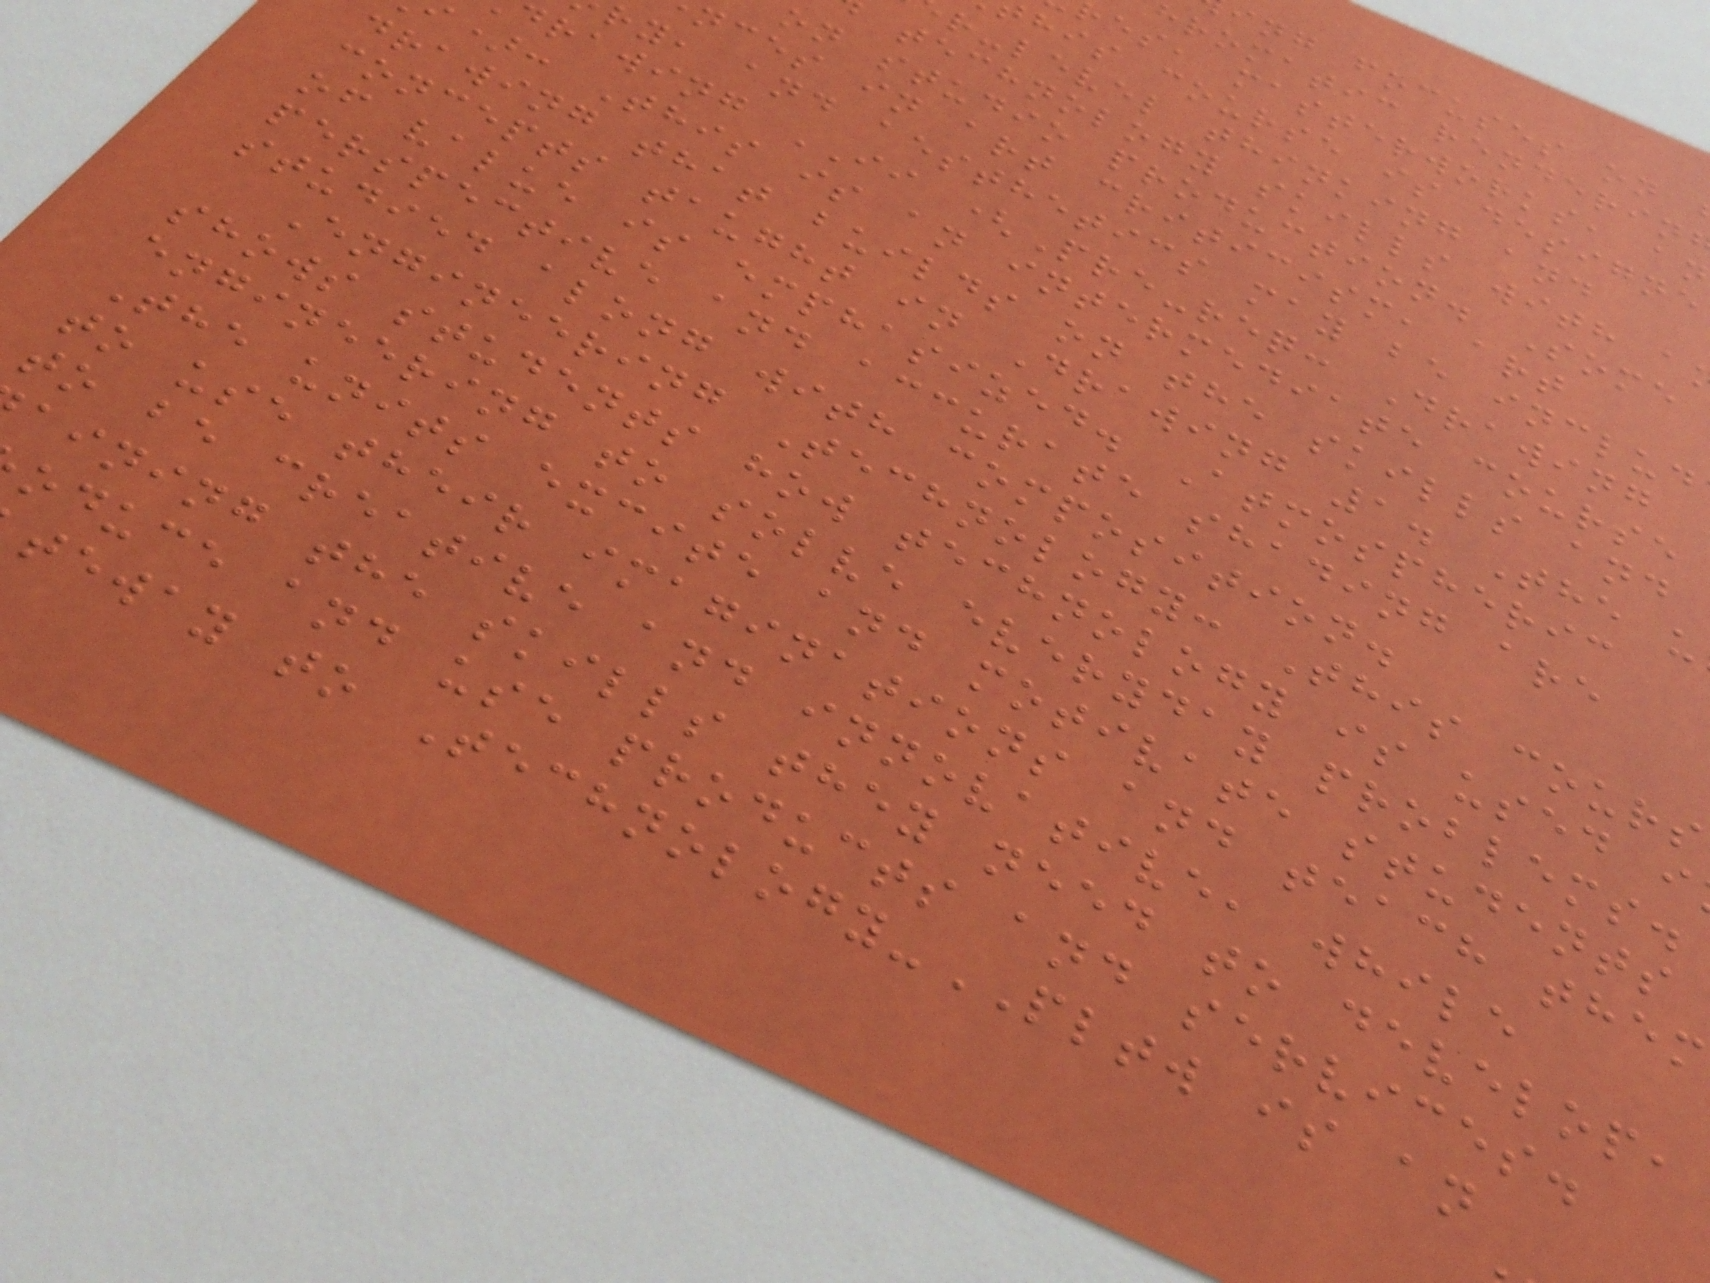ing focuses on
hromatic renderin
es, masterworks, an
his course is designe
r-level thinking and
technology skills with a
on studio production. Some
nces in art criticism, art
ry, and aesthetics may be includ
drawing II (Pre-req: Drawing
): This is an intermediate course
drawing that builds on the skills and
concepts taught in Drawing 1. The u
of value is emphasized. Atmospheric
perspective and accurate shading are
studied along with composition.
Engineering Technology: This cours
shows students how technology is used i
engineering to solve everyday problems.
The units excite and motivate students
to use their imaginations and teach them
to be creative and innovative, while
aining the skills they need to develop,
oduce and use products and services.
teway to Technology-PLTW is an
